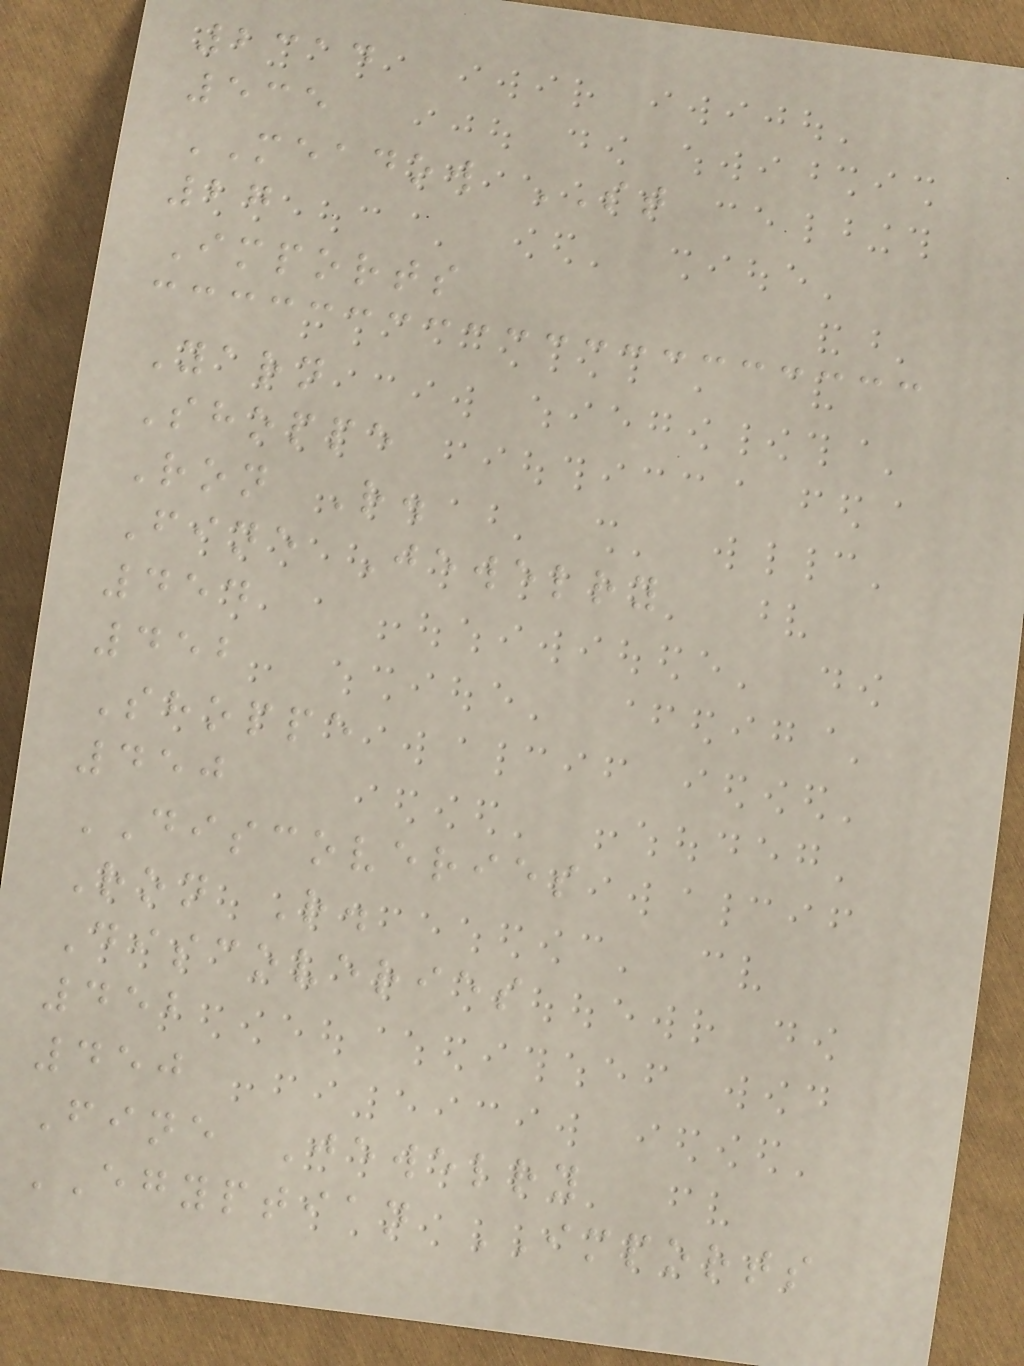2314
535
MEADOW ST
27
Imports
Yarn
Shoppe
Ron R.
Fine Jewelry
454
452
Shoppe
450
DISCOVERIES
Ron R.
Discoveries
452
450
Fine Jewelry
EGYPTIAN IMPORTS
